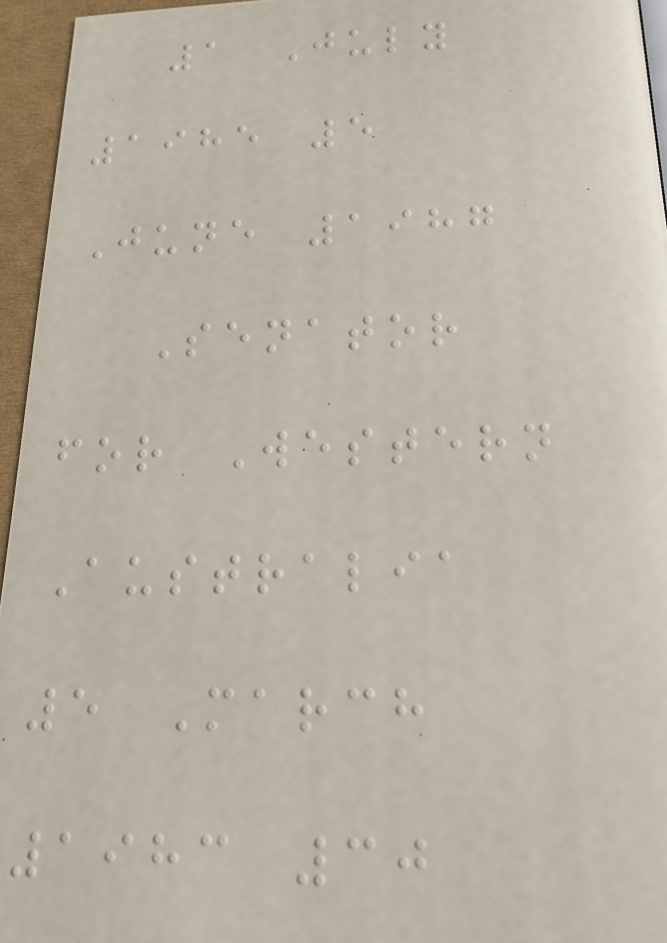1 July
1985 5
June 1987
Senator
for Western
Australia
5 March
1983 30
